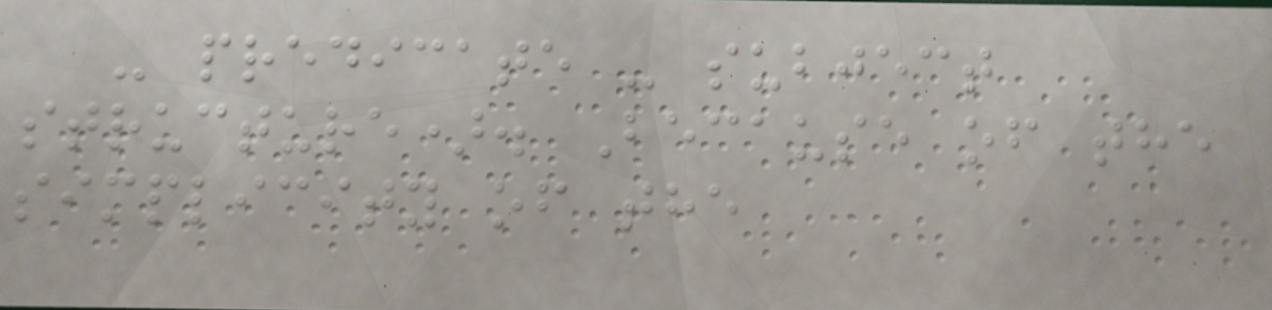- predicate - subject
structure). Because of the
simplicity of the
